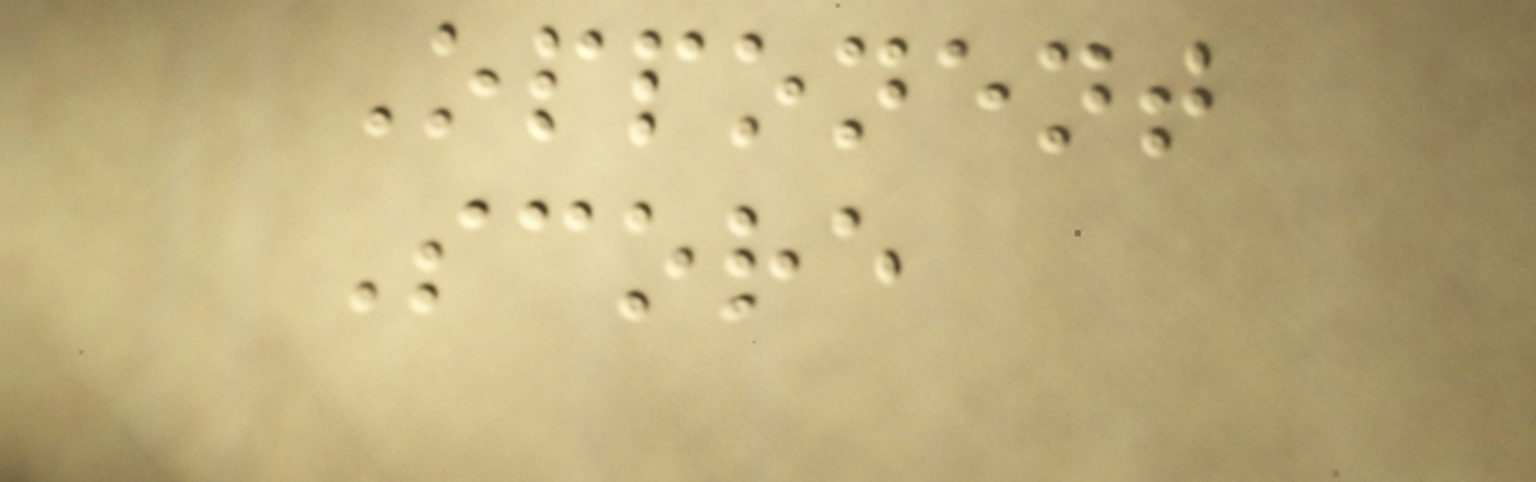Opponent
Score
